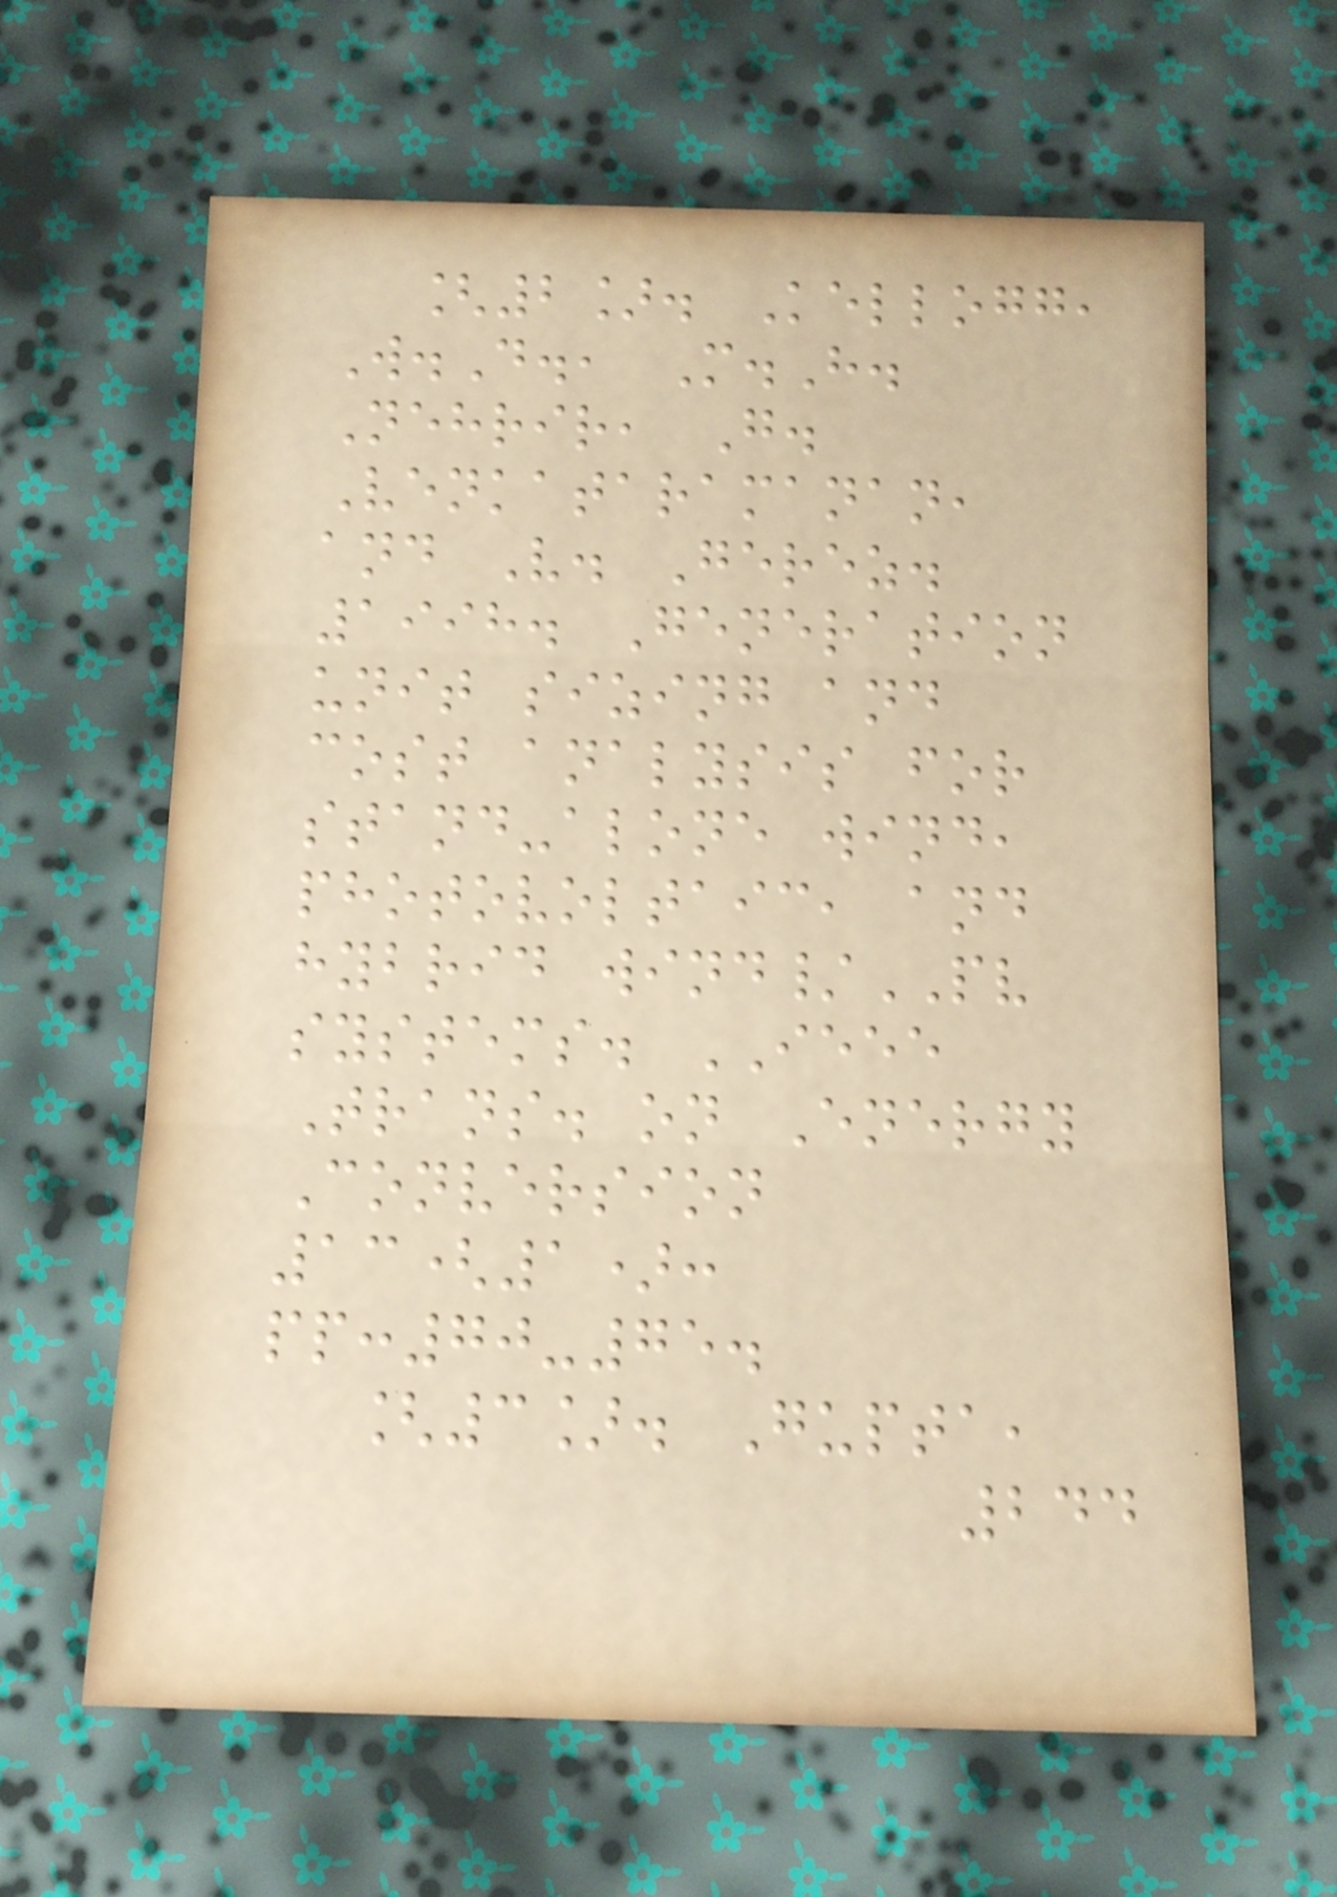[2]. Kellogg,
W.D., M.H.
Nehrir, G.
Venkataramanan,
and V. Gerez.
1998. Generation
unit sizing and
cost analysis for
stand-alone wind,
photovoltaic, and
hybrid wind/PV
systems. IEEE
Trans. on Energy
Conversion
13(1):
pp:70-75.
[3]. Gupta,
244
